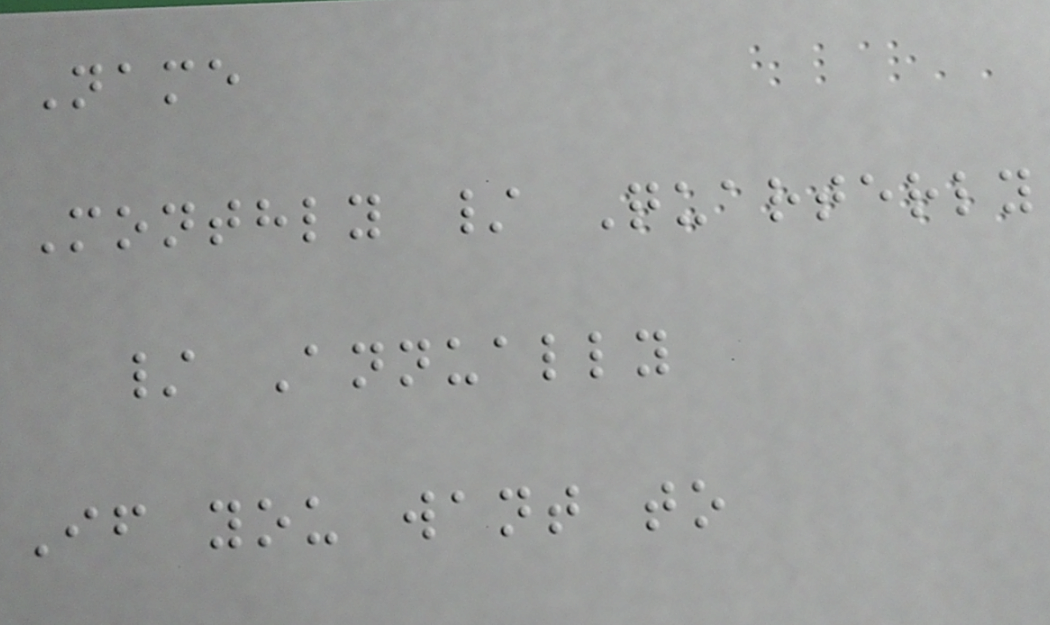Name
Monthly / Quarterly
/ Annually
If you want to
